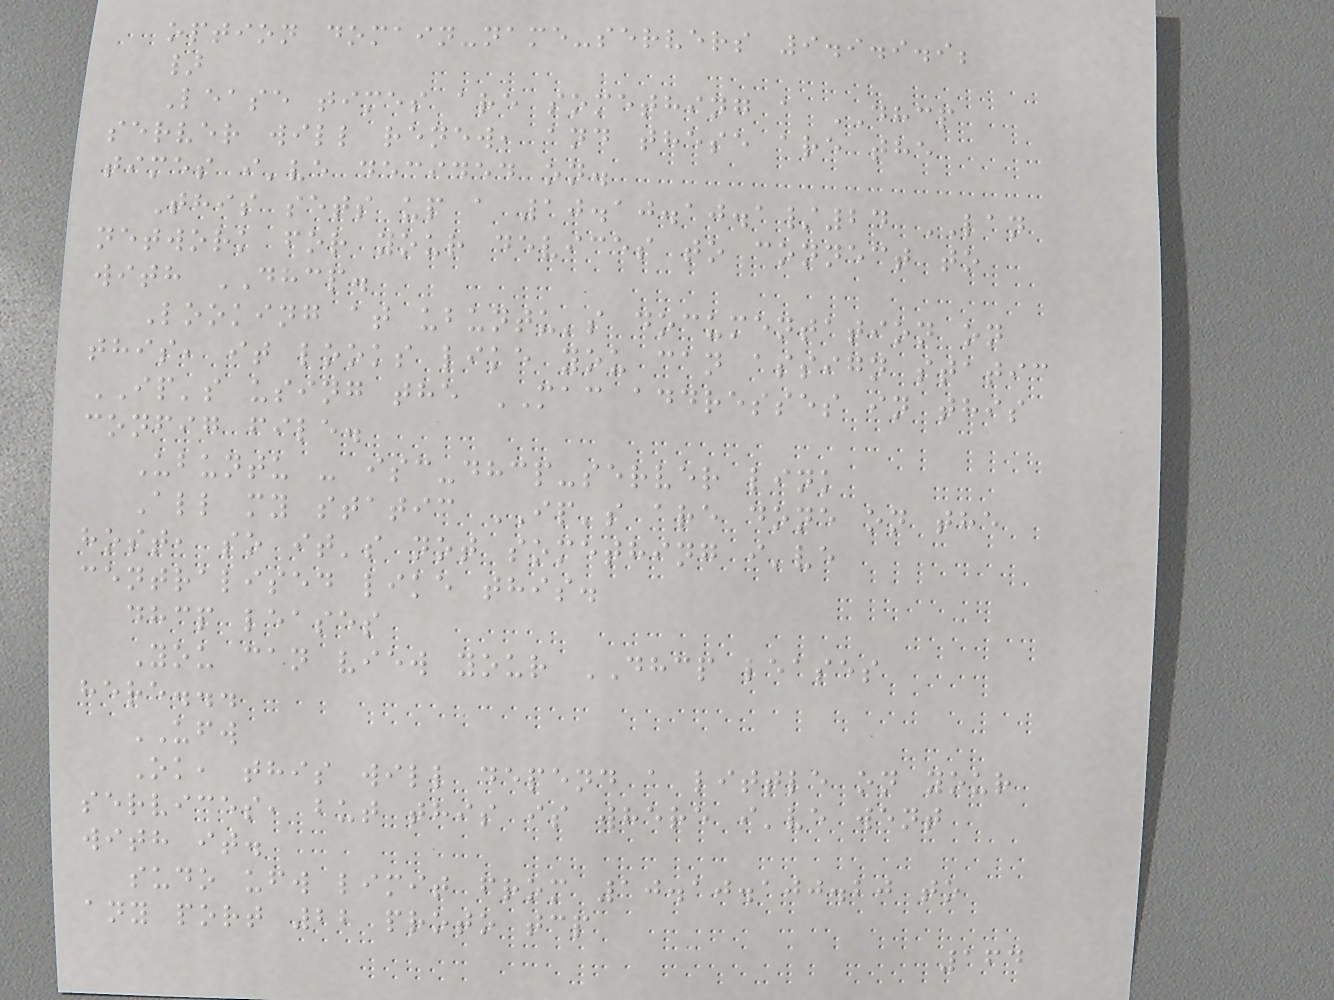option domain-name-servers 9.9.9.9;
}
Lease times are something a DHCP
server will renew, and these are the
times i've decided on.
This sets up a 10.10.10.1/24 LAN
network for your devices to connect to
with DHCP.
Looking at ubuntu's documentation on
this, it looks like you can assign static
IP's using the MAC addresses in this
config file.
Ubuntu - isc-dhcp-server link
All my static IP's are done on the
host, so it's not something i've
centralised like this.
dhcp leases
You can view your DHCP leases
here...
UFW
Ok, this will depend a little on your
services, but this is where i've went
with it.
sudo ufw limit from 10.10.100.20 to
any port 22 proto tcp
164
